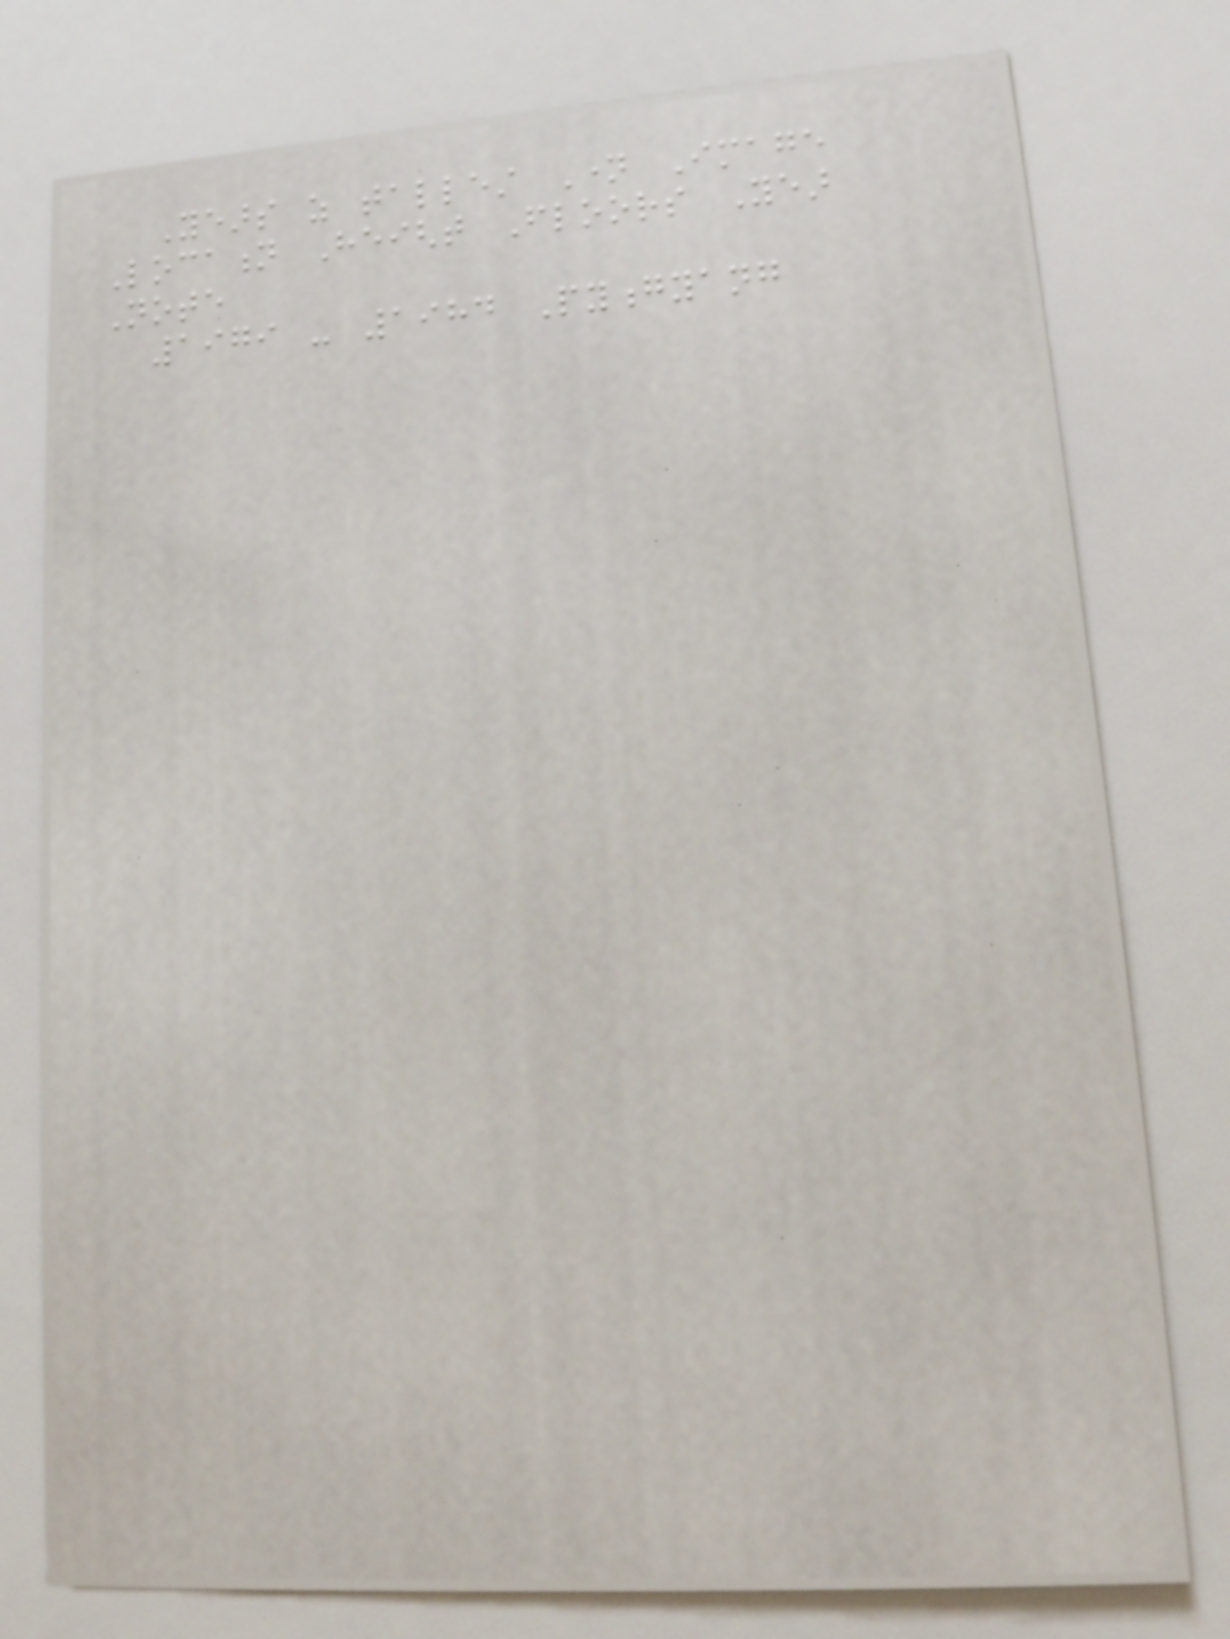Years as tallest Name Image
Location Height Floors Year
Note
1979 - 1984 Pyongyang
